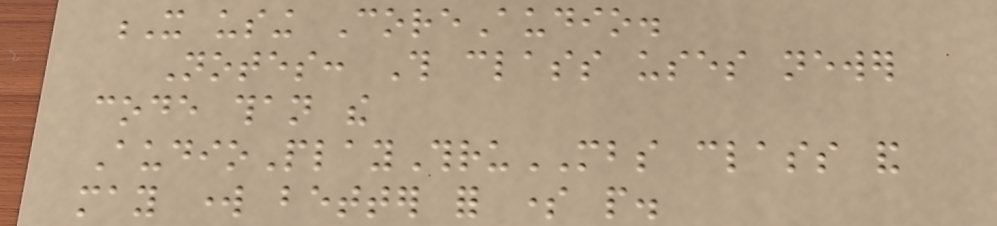X using CoreAudio.
Notes: This class uses newer
code than the
AudioPlayThruMBS class and
may work better for some people.
